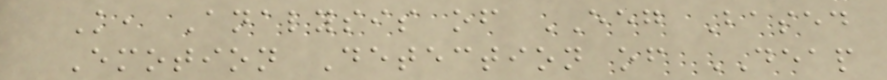K, Analysis of EEG Based
Emotion Detection of DEAP
